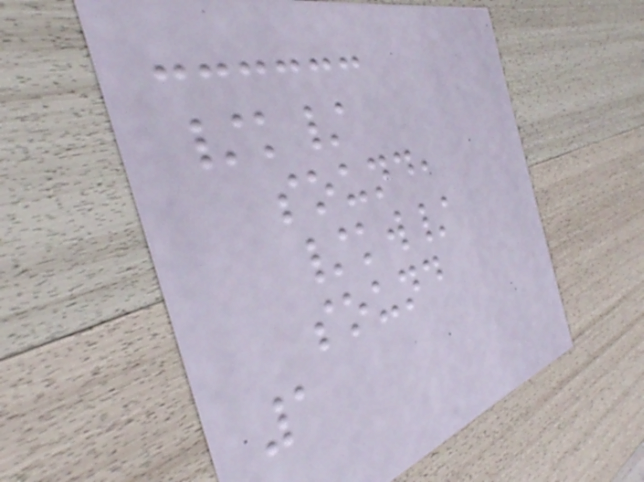/k/
sound,
/kw/
sound
1
